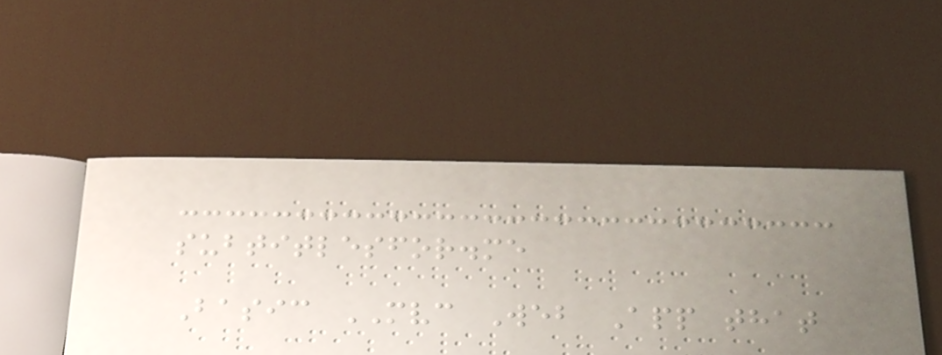subtitlesfor.me
Basic MVC Web App that
